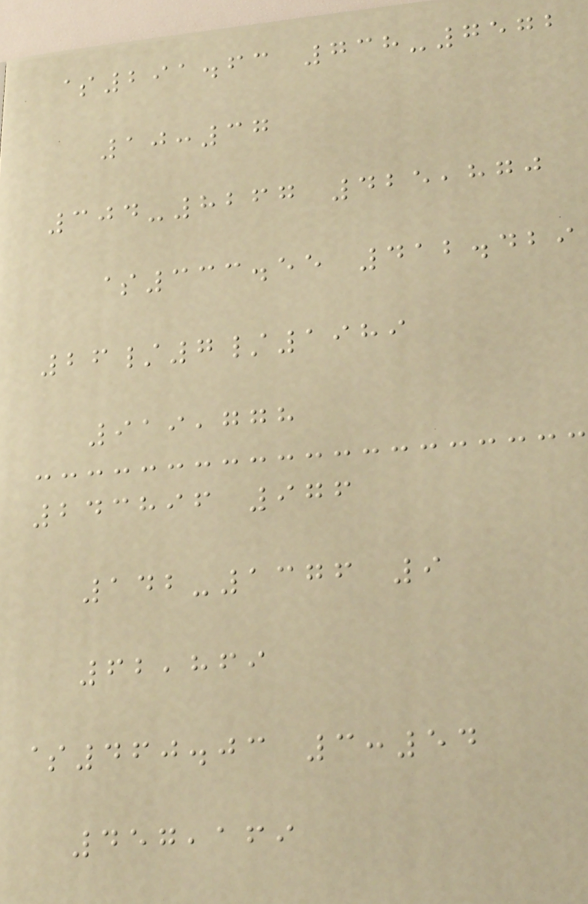$291.63 738-7572
10:37
304-8267 425,870
$333.55 412.429
26/7/1989
919,778
243896 976
142-1376 9
62,869
$460.03 3:54
457,169
